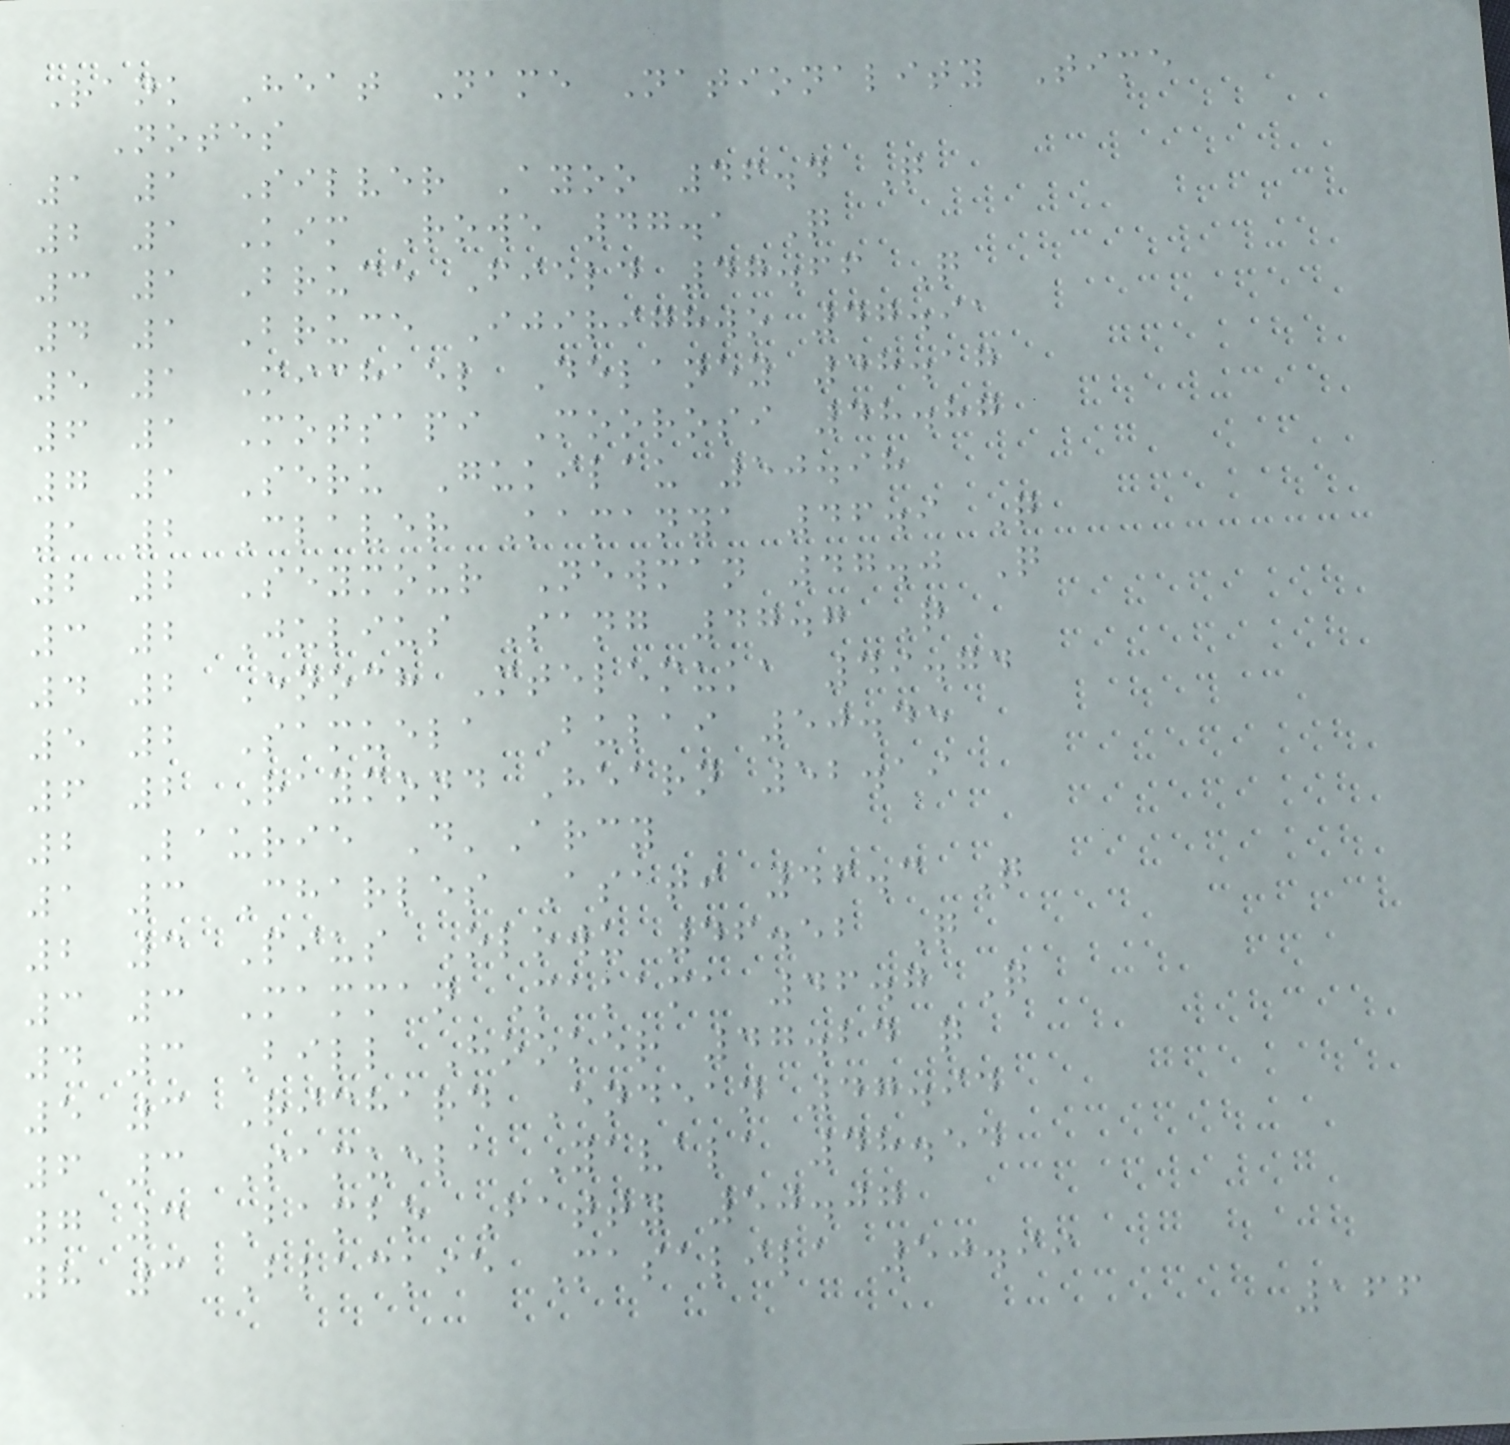Rank Heat Name Nationality Time
Notes
1 1 Silver Ayoo 46.4 Q
2 1 Kim Rowe 47.1 Q
3 1 Bruce Field 47.66 Q
4 1 Bruce Ijirighwo 47.91
5 1 Michael Delaney 48.17
6 1 Motsapi Moorosi 48.87
7 1 Seru Gukilau 50.98
1 2 Claver Kamanya 46.9 Q
2 2 Seymour Newman 47.0 Q
3 2 Julius Sang 47.7 Q
4 2 Enoch Mtelemuka 49.74
5 2 Samuela Bulai 50.45
6 2 Raymond Hearn 52.19
2 Laurie D'Arcy
1 3 Charles Asati 46.3 Q
2 3 Pius Olowu 46.52 Q
3 3 Mamman Makama 46.7 Q
4 3 Bill Hooker 47.24 q
5 3 Richard Endean 47.94
6 3 Samuela Yavala 48.54
7 3 Bambo Fatty 50.07
8 3 Blackie Masalila 50.99
166
